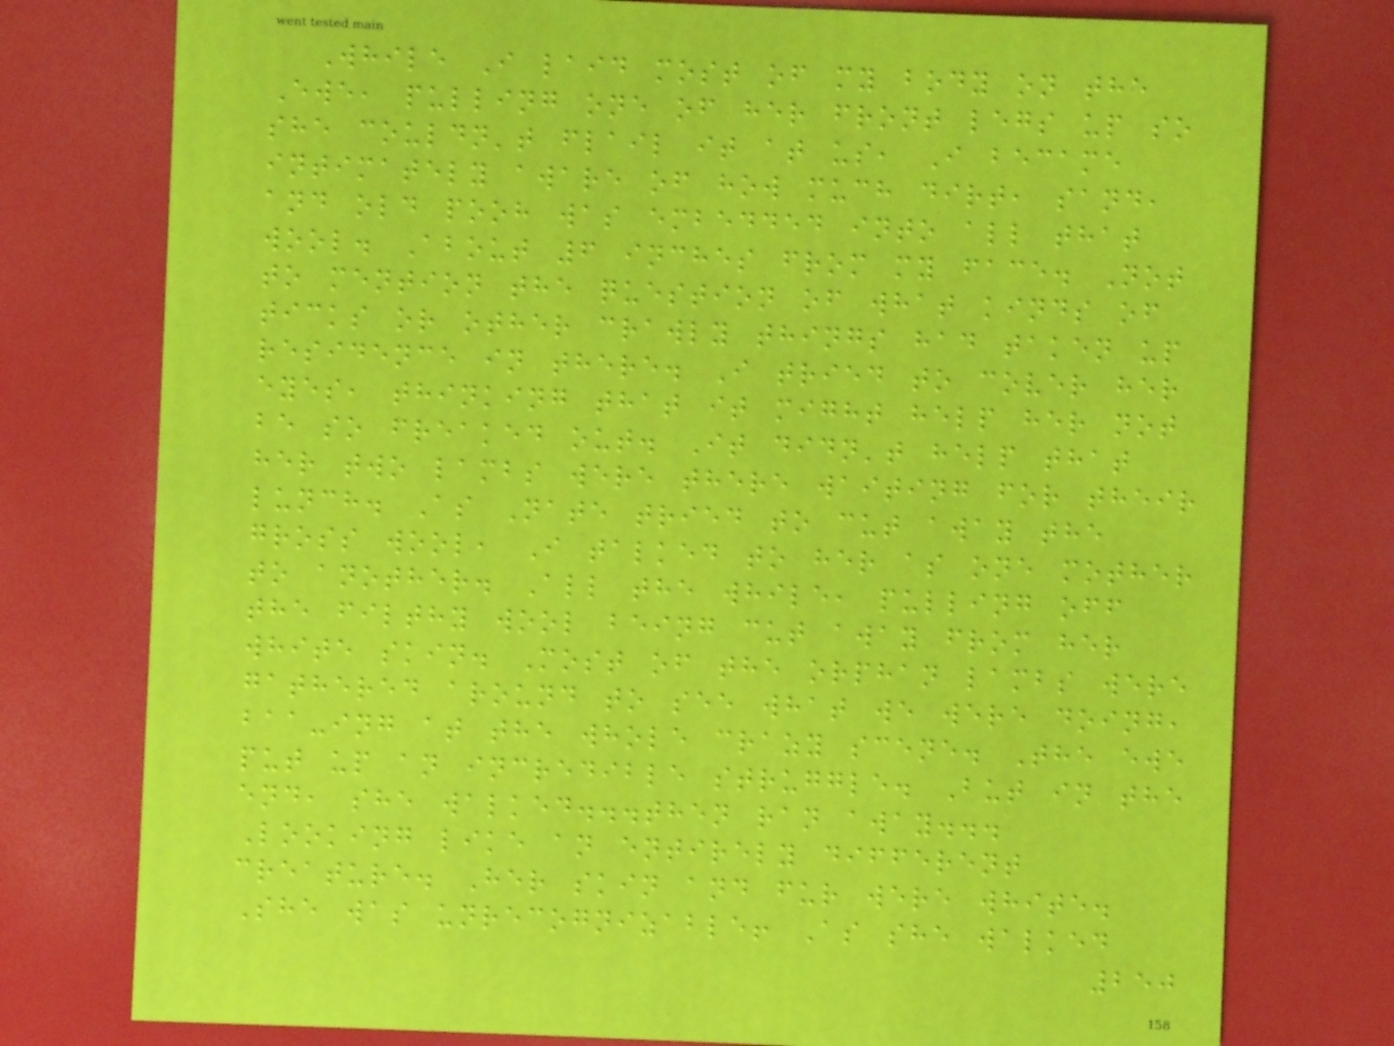While I laid most of my body on the
Ewe, pulling one of her front legs up so
she couldn't flail it at us, I became
intimately aware of how much dirt, sand,
and old pooh was embedded into all that
wool. About 6 inches from my face. Not
to mention the question of what kinds of
ticks or other crawly things had taken up
residence in there. I tried to cover her
eyes, thinking that it might help her not
be so freaked out. It didn't help that
her two lambs were there waiting for their
lunch. As Nate tried to cut away the
gross wool, I talked to her as one mother
to another. All the while, pulling off
the filthy wool being cut away from her
white skin. Most of the orphan lambs were
gathered around to see what we were doing,
baa-ing at the whole crazy scene. The ewe
put up an incredible struggle. But in the
end, she walked...then ran away...
Looking like an entirely different
creature. Her skin and fur were white.
She was unrecognizable! As she walked
250
